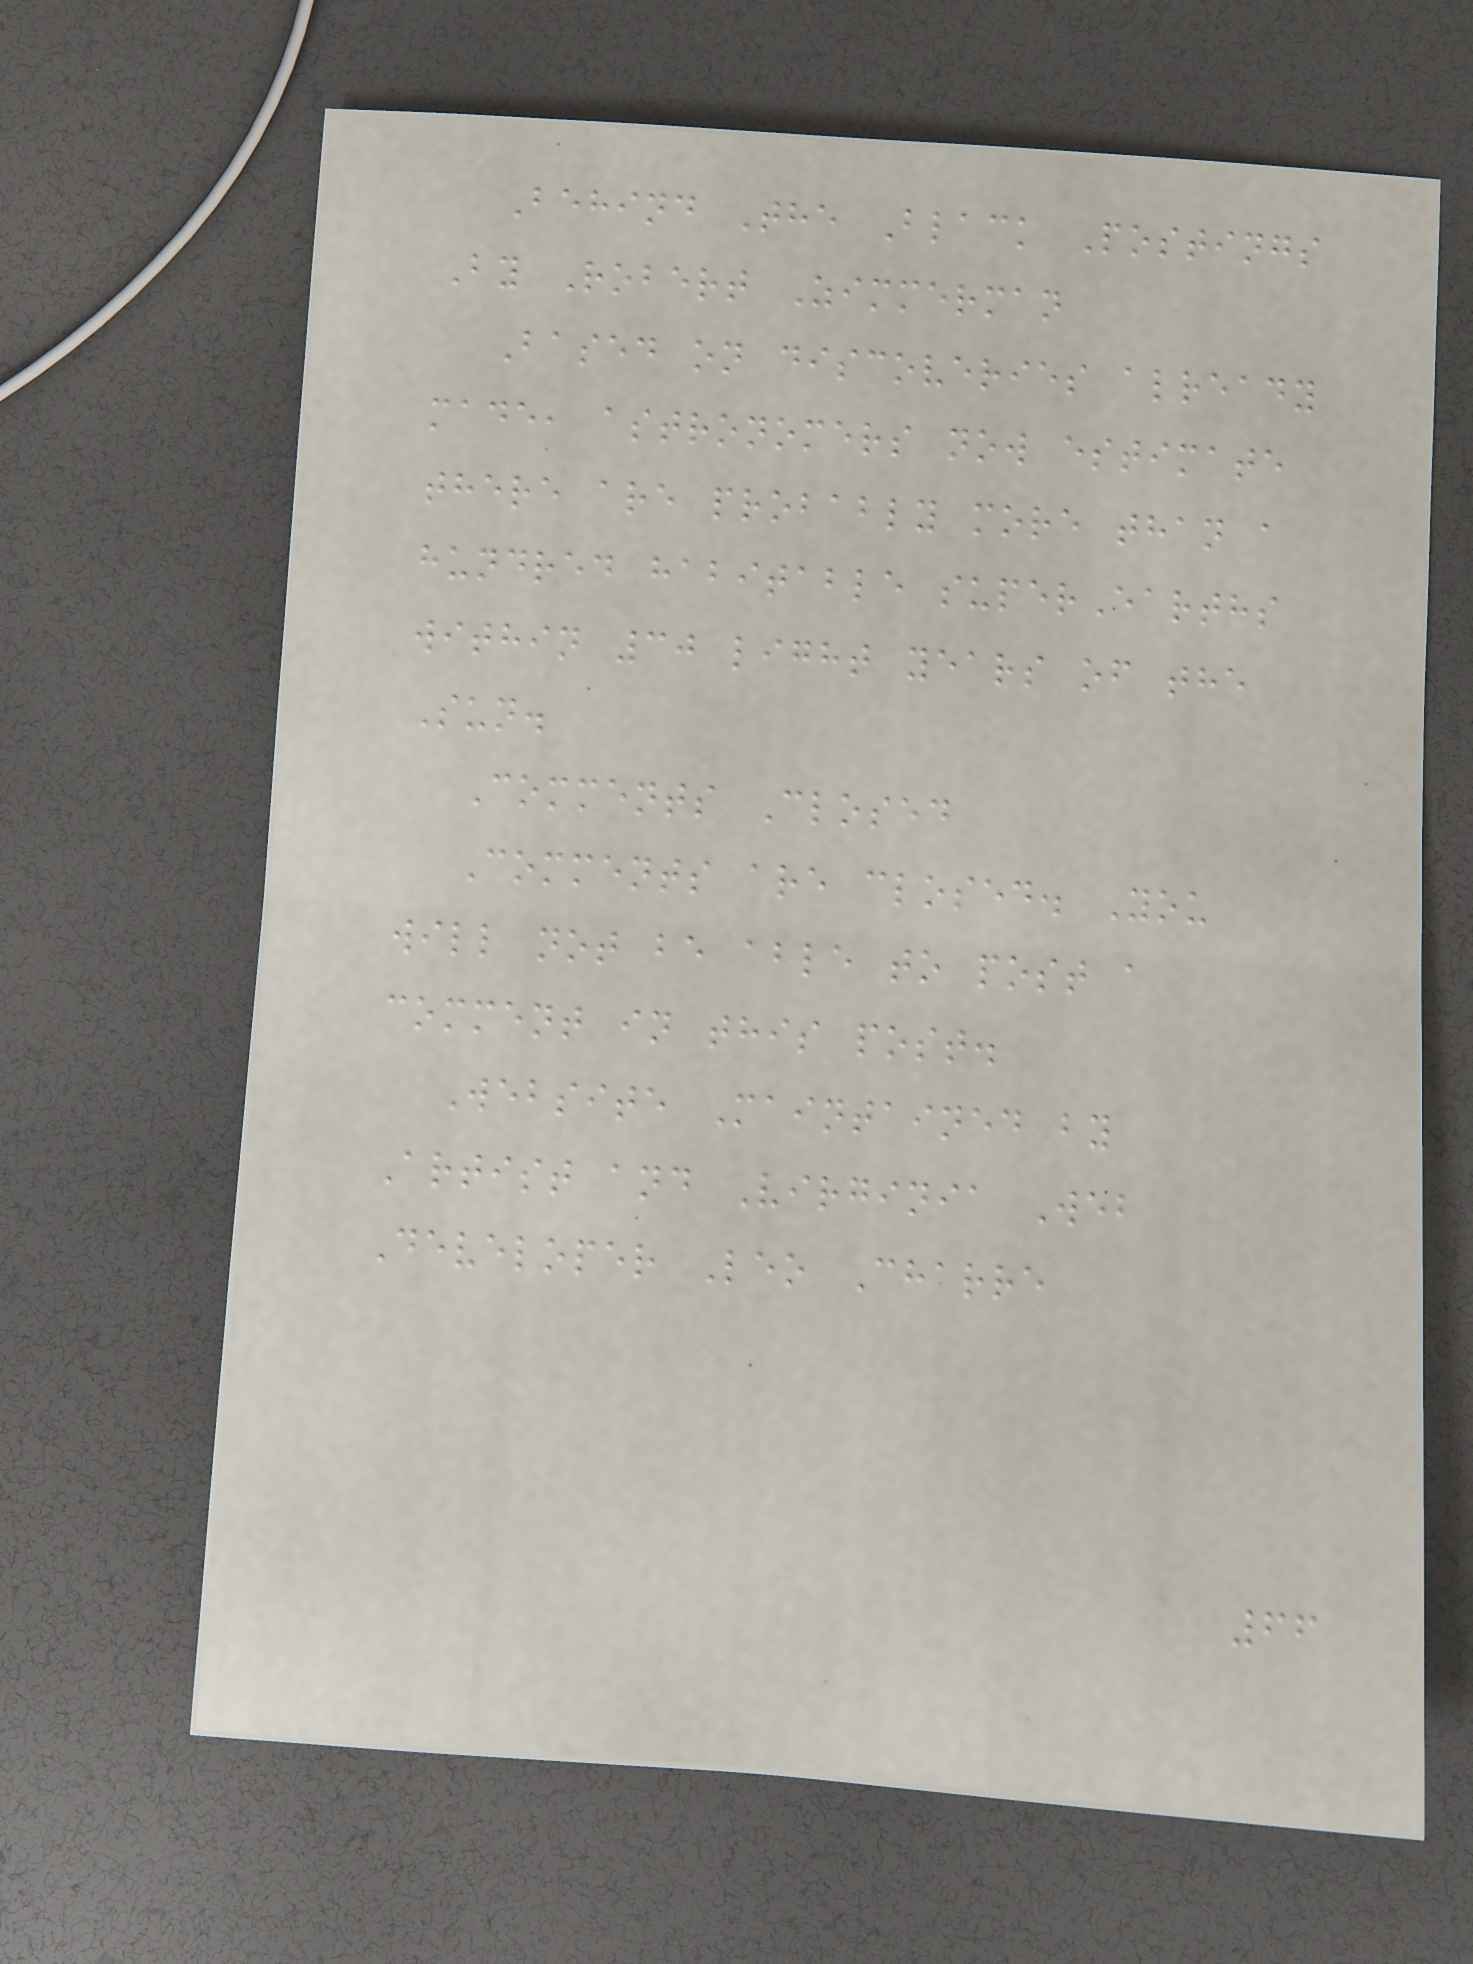Behind The Black Postings
By Robert Zimmerman
Based on discoveries already
made, astronomers now estimate
there are probably more than a
hundred habitable superEarths
within 30 light years of the
Sun.
Comments Closed
Comments are closed. You
will not be able to post a
comment in this post.
Website Maintained by
Artist and Virginia Web
Developer Leo Charre
66
